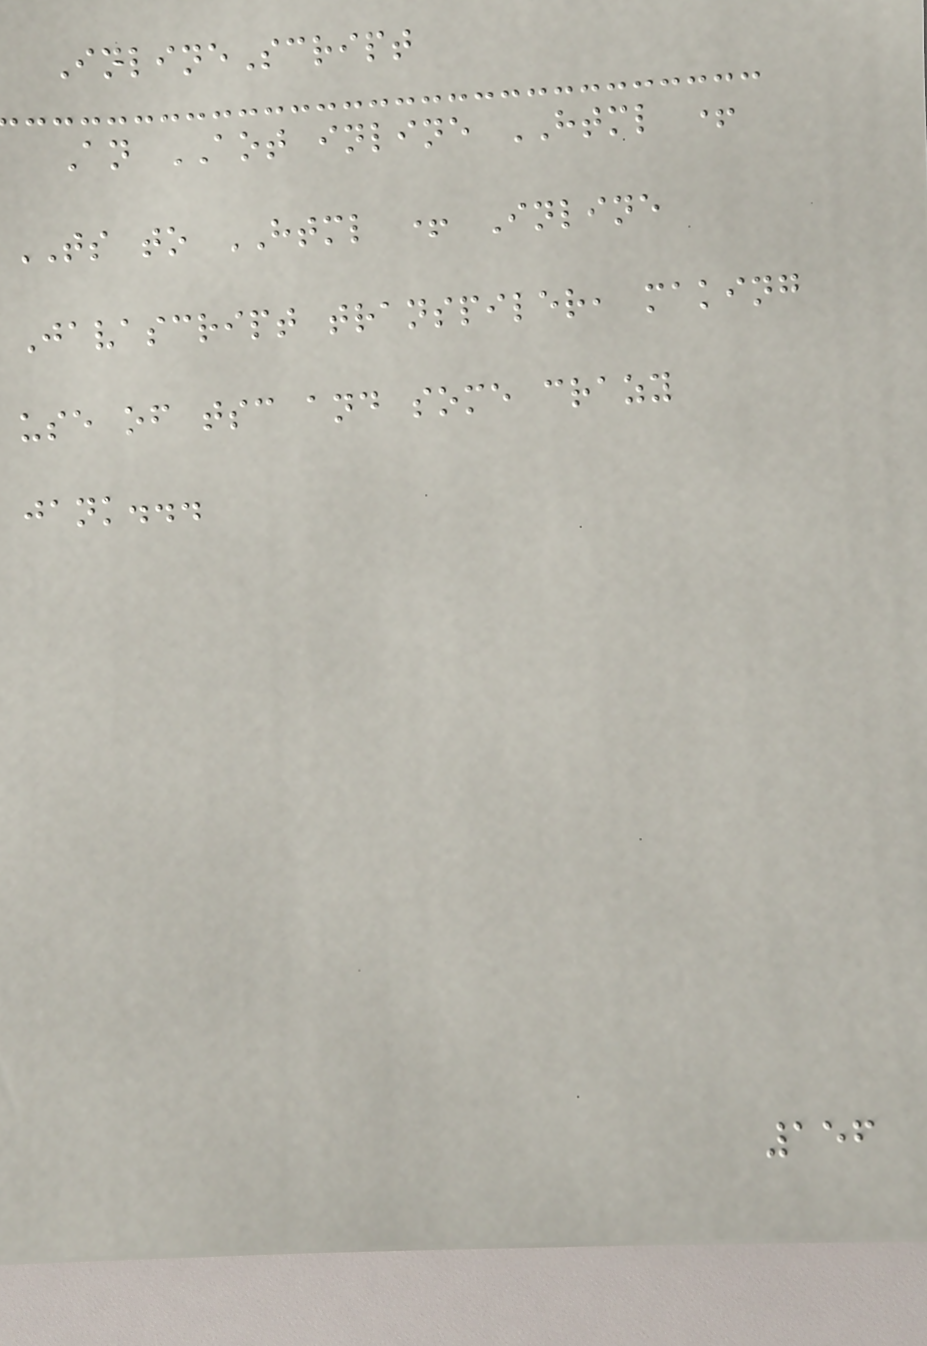InlineScript
An AOT inline HTML +
TS to HTML + Inline
Javascript transpiler, making
use of tsc and some crazy
jank...
156
